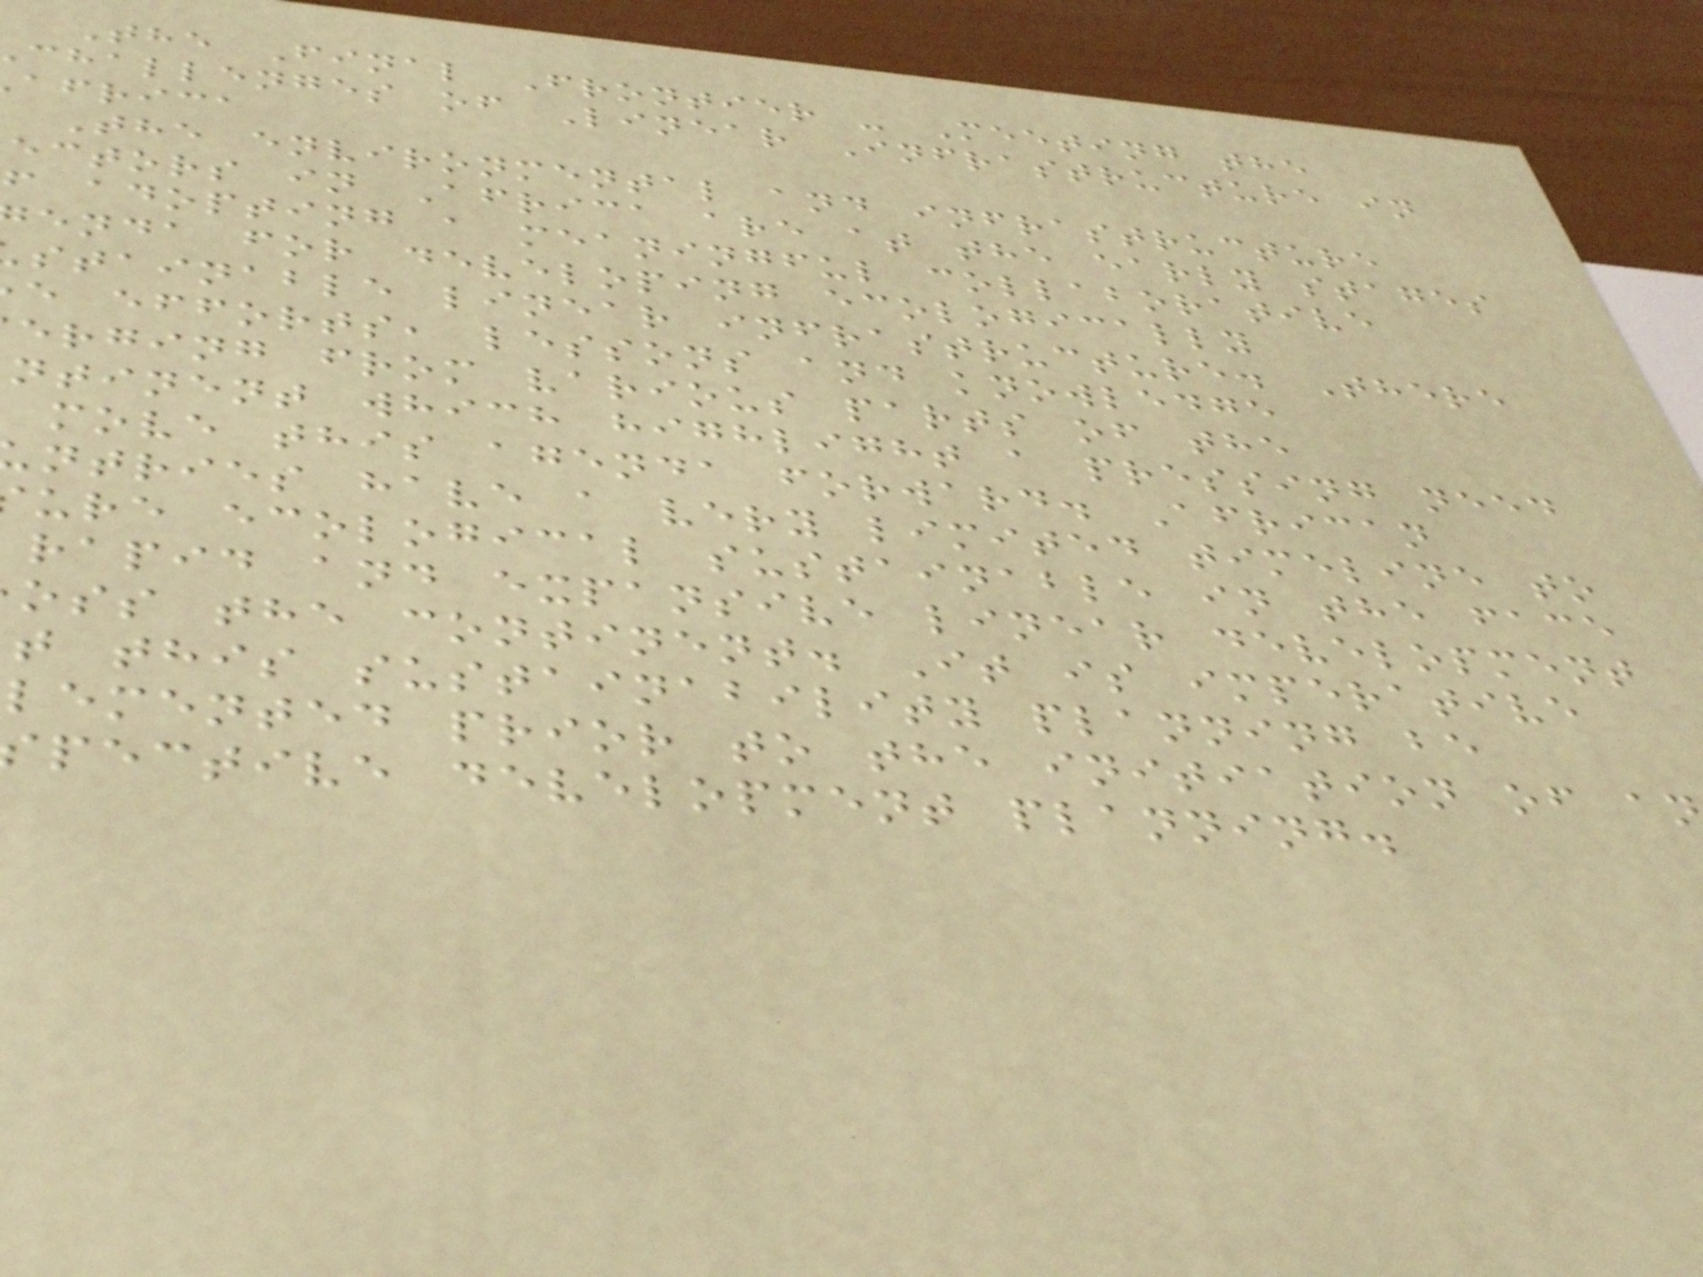The Final Frontier - Meeting the
challenges of Linear Infrastructure in
africa
The environmental and infrastructure
ectors in Africa are at the early stages
f adopting a meaningful collaborative
enda for developing ecologically
stainable linear infrastructure. There
e efforts, lessons and knowledge
erging from various parts of the
ntinent which highlight a pressing need
move this agenda forward. African
ntries have a very limited timeline to
ure ecological sustainable in the face
rapid and expansive linear development
oss the continent. It is imperative
t this sustainability planning be
lemented prior to the initiation of a
pective development planning.
